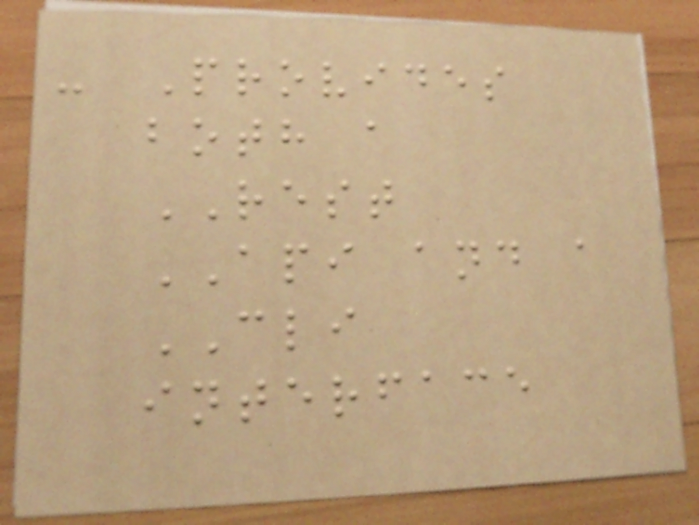- Provides
both a
REST
API and a
CLI
interface
